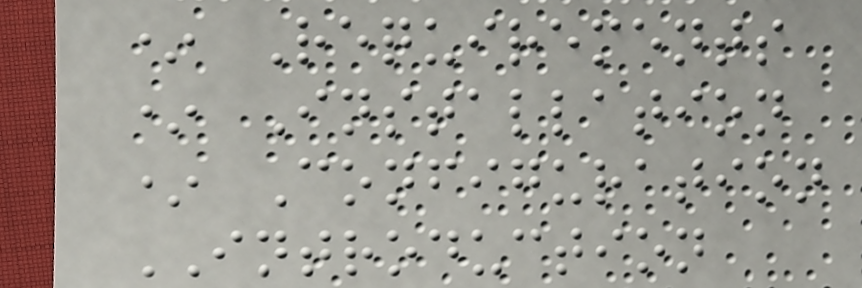* Requirements
* Installation
* Configuration
INTRODUCTION
